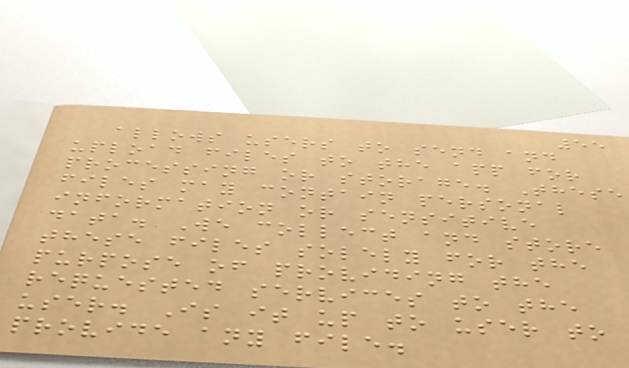55
allows users to send and
upload files to the app for
processing or storage. These
files may contain personal
information or sensitive
data. We collect and store
these files solely for the
purpose of providing the
requested services to the
user. Is it up to user to
provide any file.
